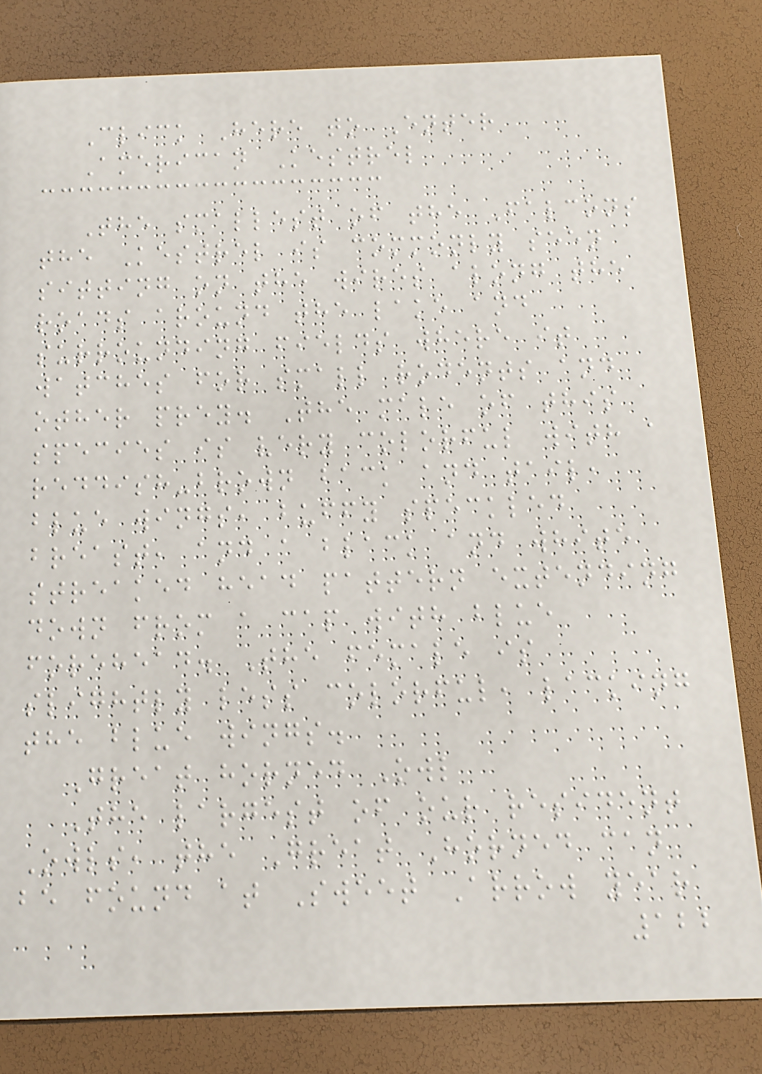Click Here to Enter
American Kestrel
The smallest of the Falcons
the Kestrel is commonly seen
sitting on the wires along the
roads around the lake and
surrounding fields where it
watches for small rodents and
other prey. The male of this
species is very colorful with a
reddish-brown back and tail,
blue wings, buffy speckled
breast, and a black and white
streaked head pattern extending
down from a cap with blue
forehead. The female is
slightly less colorful, lacking
the blue wings.
Great horned Owl
The largest of our resident
Owls, the Great Horned can
be found at Sweet Arrow year
122
